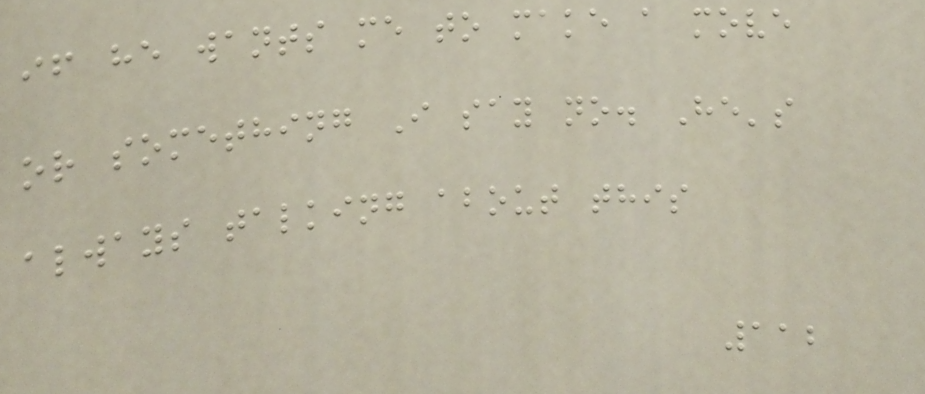if he wants me to make a move
or something I say no. He's
always talking about this
112
